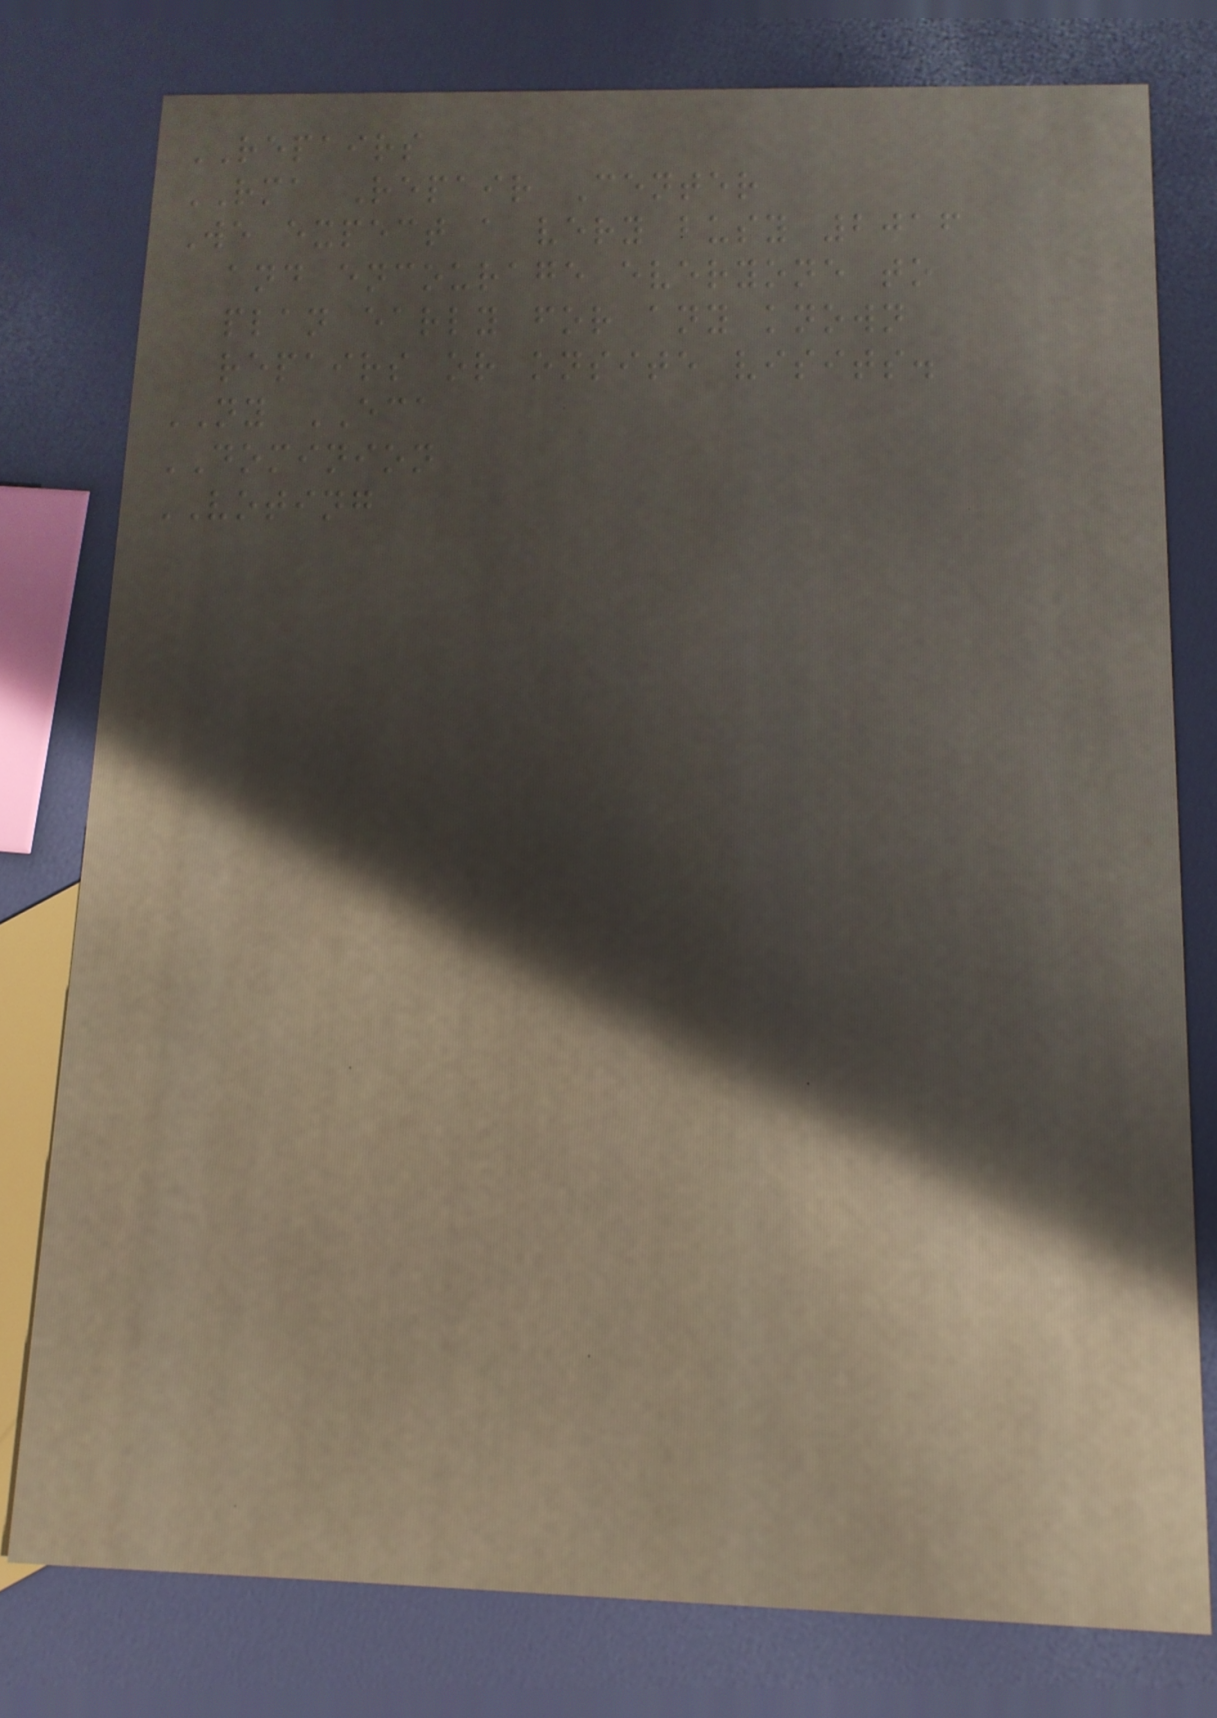REPAIRS
RMA Repair Center
We expect a very busy 2016
and encourage everyone to
plan early for any known
repairs or onsite visits.
NY ECA
DOMINION
VOTING
